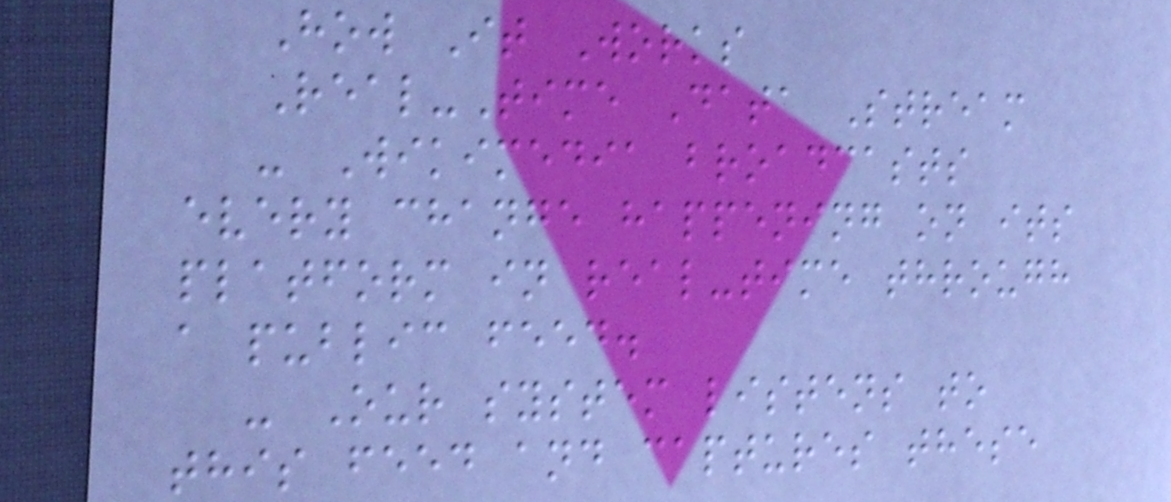How It Works
Real-Time Data Stream
- Wikimedia broadcasts
every change happening on its
platform in real-time through
a public feed.
- Our system listens to
this feed and captures these
